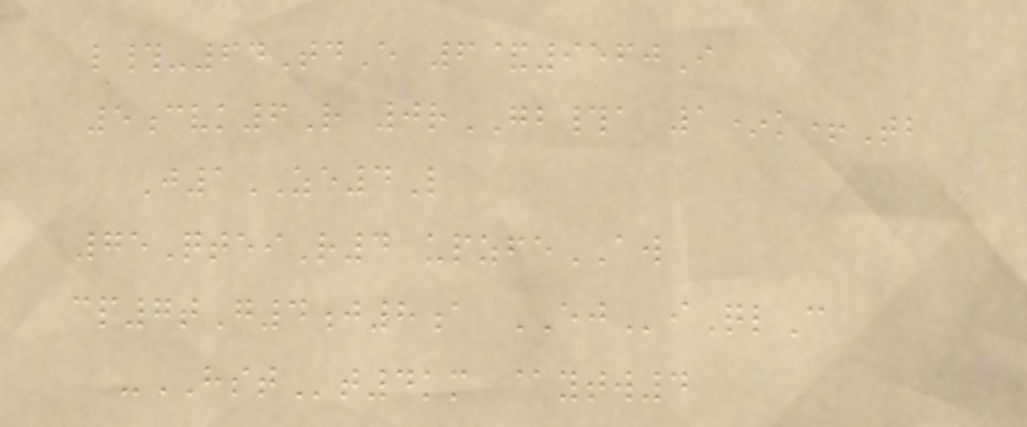l#-64TdE 6&9560I
5cvk6R 0rGB#a 1*k+Tb
J1ZE4L
75QteiR4 upzfeAW
cp7tG4j8a EJiQlC
-HSTt4km @ytw4
